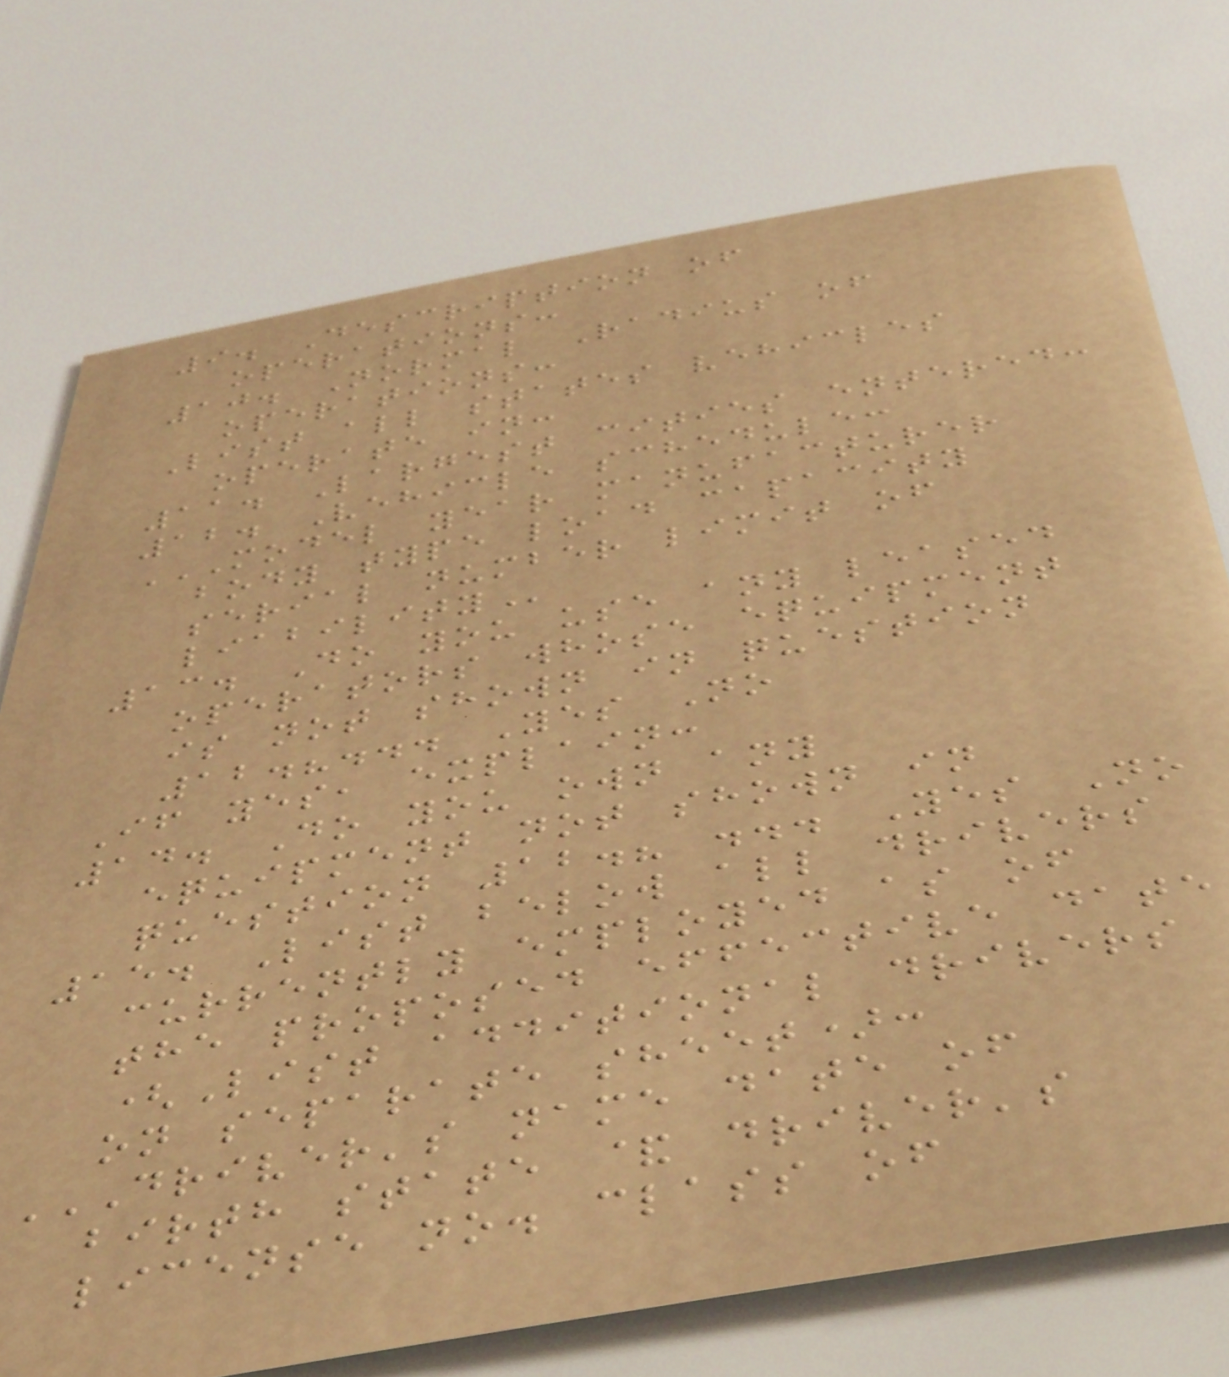9. Description of
operations:
10. Normal Radius of
operations:
List all states vehicles
operate in:
11. Largest cities entered:
12. Vehicle schedule:
MODEL YEAR MANUFACTURER
BODY TYPE LOAD CAPACITY
SERIAL NUMBER LIMIT OF
LIABILITY
13. Do you use any leased
operators whose equipment
is not shown in question
12.?... Yes No
If yes, explain:
14. Do you own any
equipment not shown in
question 12.? ... Yes No
15. List below all drivers
currently employed as of
the proposed effective date
(List additional drivers
on separate sheet):
DRIVER'S NAME DATE OF
BIRTH STATE & DRIVER'S
LICENSE NO. CLASS OF
